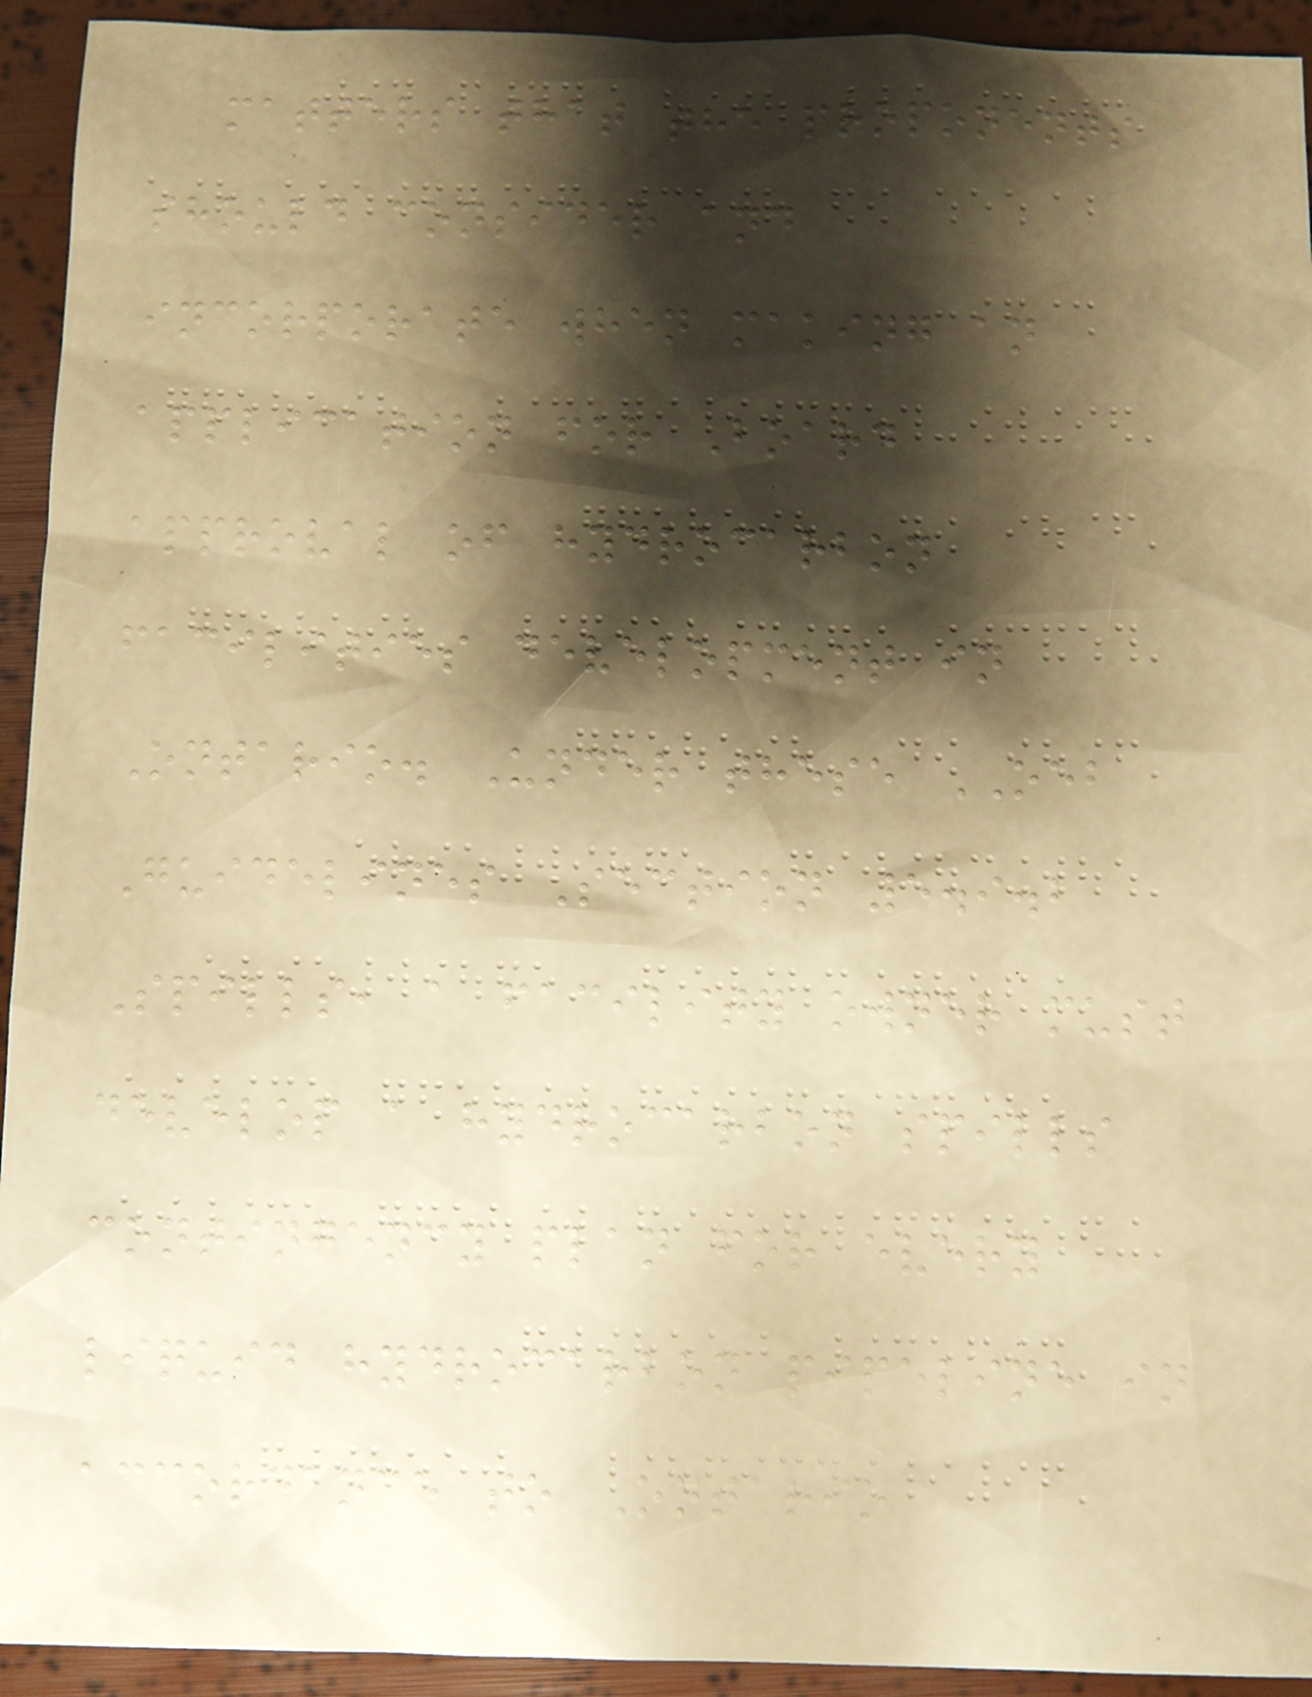matters that the proponents
should consider and
incorporate when making an
application for Board
approval of hydrocarbon
facilities development in
Ontario. Under these OEB
Guidelines Section 5.9.2
Spills, a facility owner must
develop a hydrocarbon spills
contingency plan for every
liquid hydrocarbon pipeline in
accordance to Ontario
